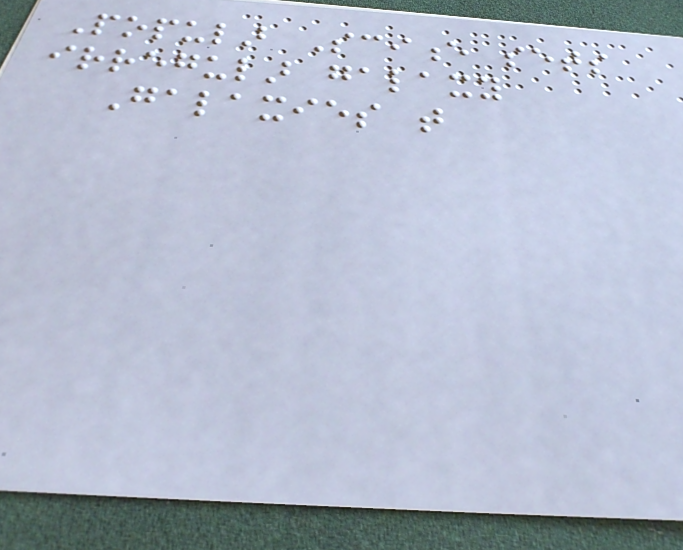Popular Science sets
irregular galaxy
Galaxies that
